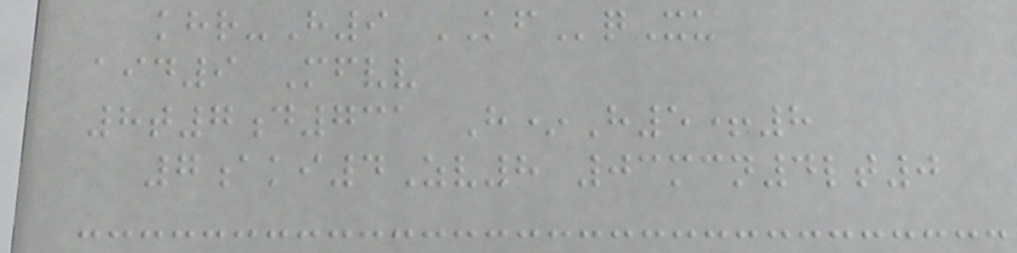khr-H9 KFqXu
aid9 Mfvv
8t7d731 H*H5+8
7aki4Zv8 03mcn4lt0
